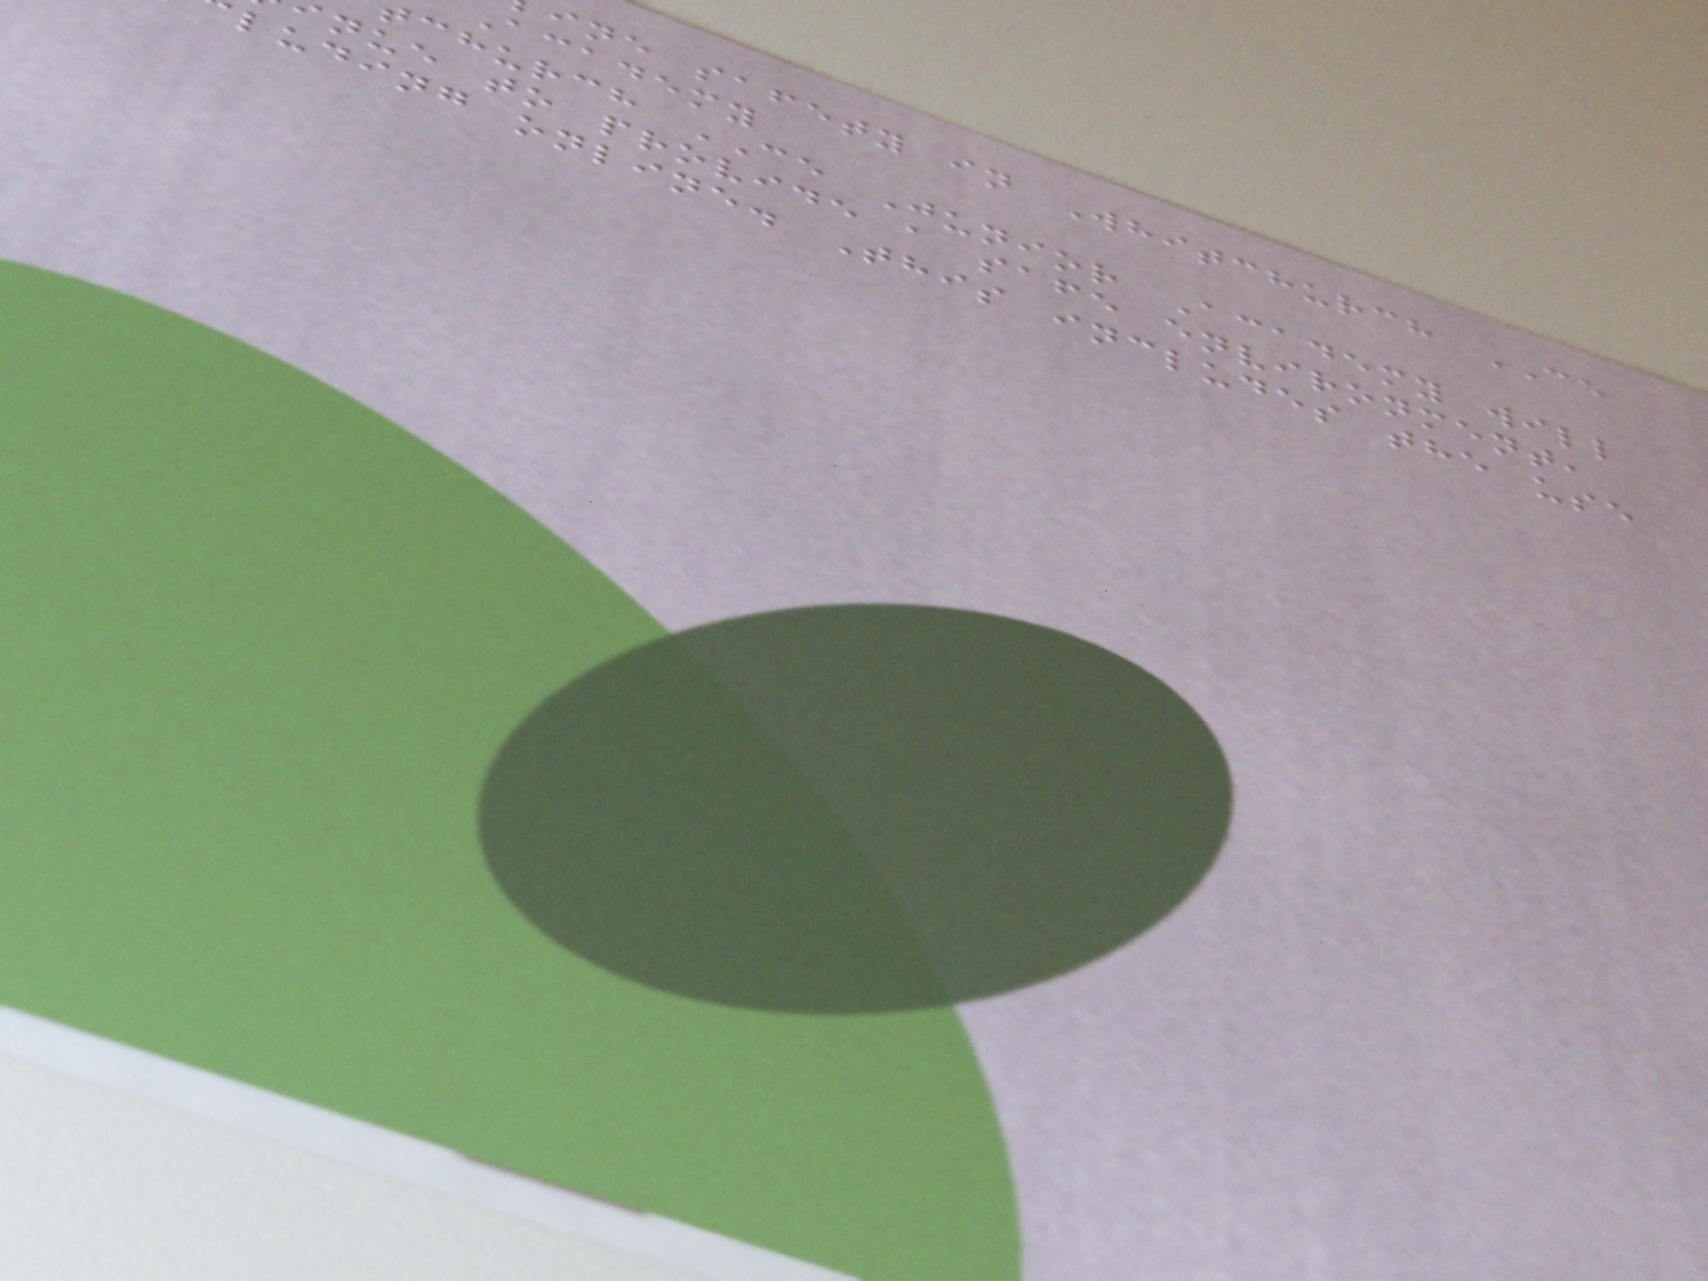ine safety in Whitchurch CE
Academy
church CE Junior Academy will
nue to provide a safe environment,
luding online. This includes the use
